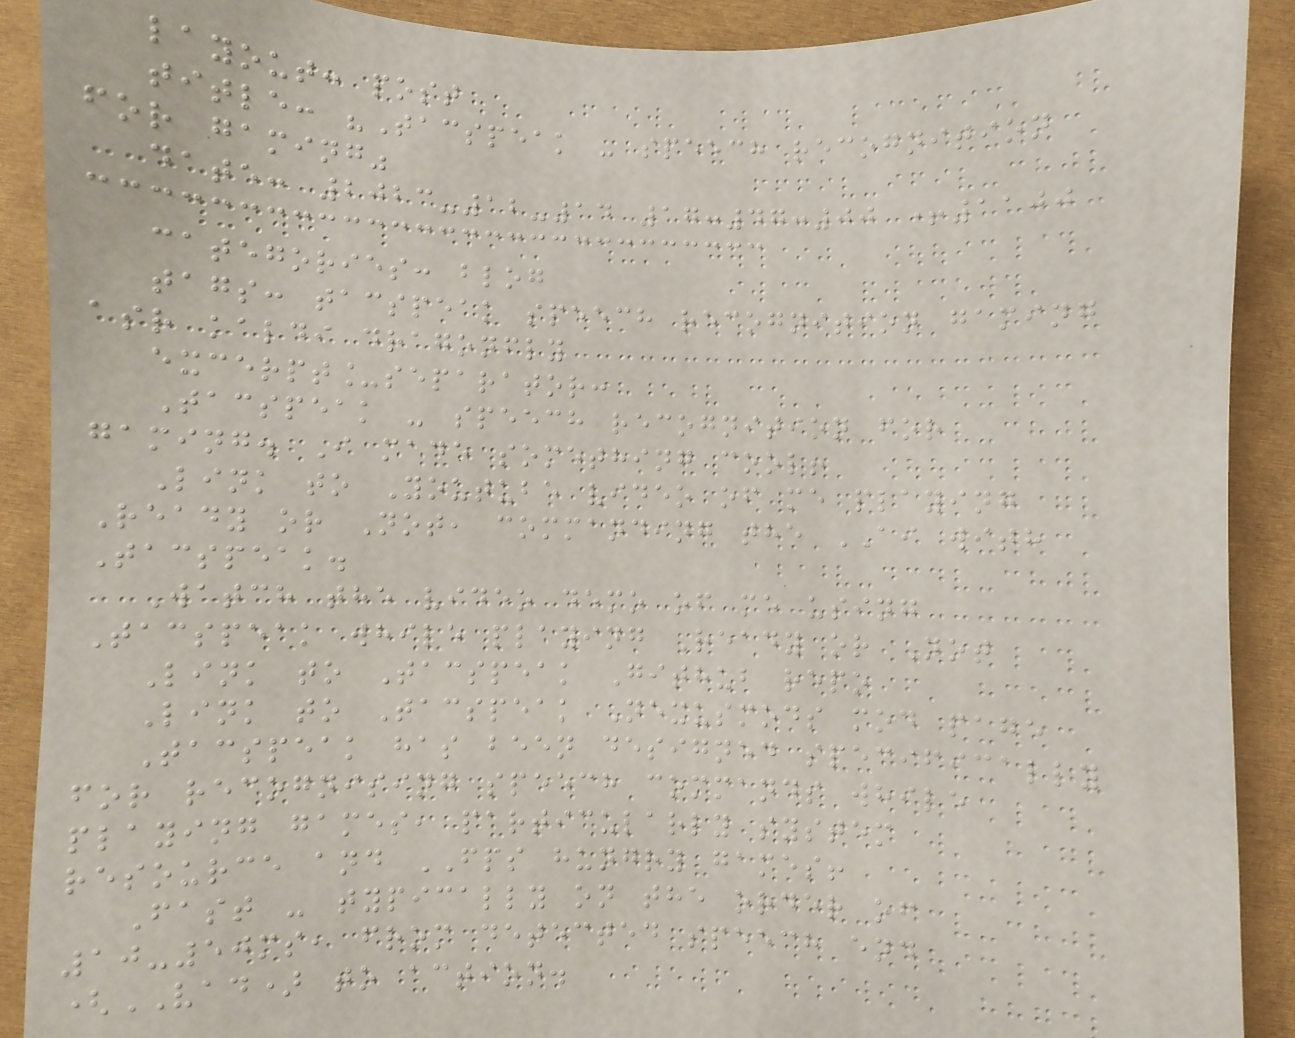layout: post
title: "Tacspeak - speech recognition
for gaming"
date: 2023-12-14 17:47:00 +1100
categories: blog
tags: tacspeak speech recognition gaming
asr kaldi dragonfly
excerpt_separator:
Tacspeak - speech recognition for
gaming. I made something cool!
Link to Youtube video of me playing
Ready or Not, commanding the AI with
Tacspeak.
Watch the video demo of me using
Tacspeak while playing Ready or Not
Link to Tacspeak Github repo
Link to Tacspeak Nexusmods mod page
Tacspeak has been designed specifically
for recognising speech commands while
playing games, particularly system
resource and FPS hungry games!
Fast - typically on the order of
10-50ms, from detected speech end
(VAD) to action.
